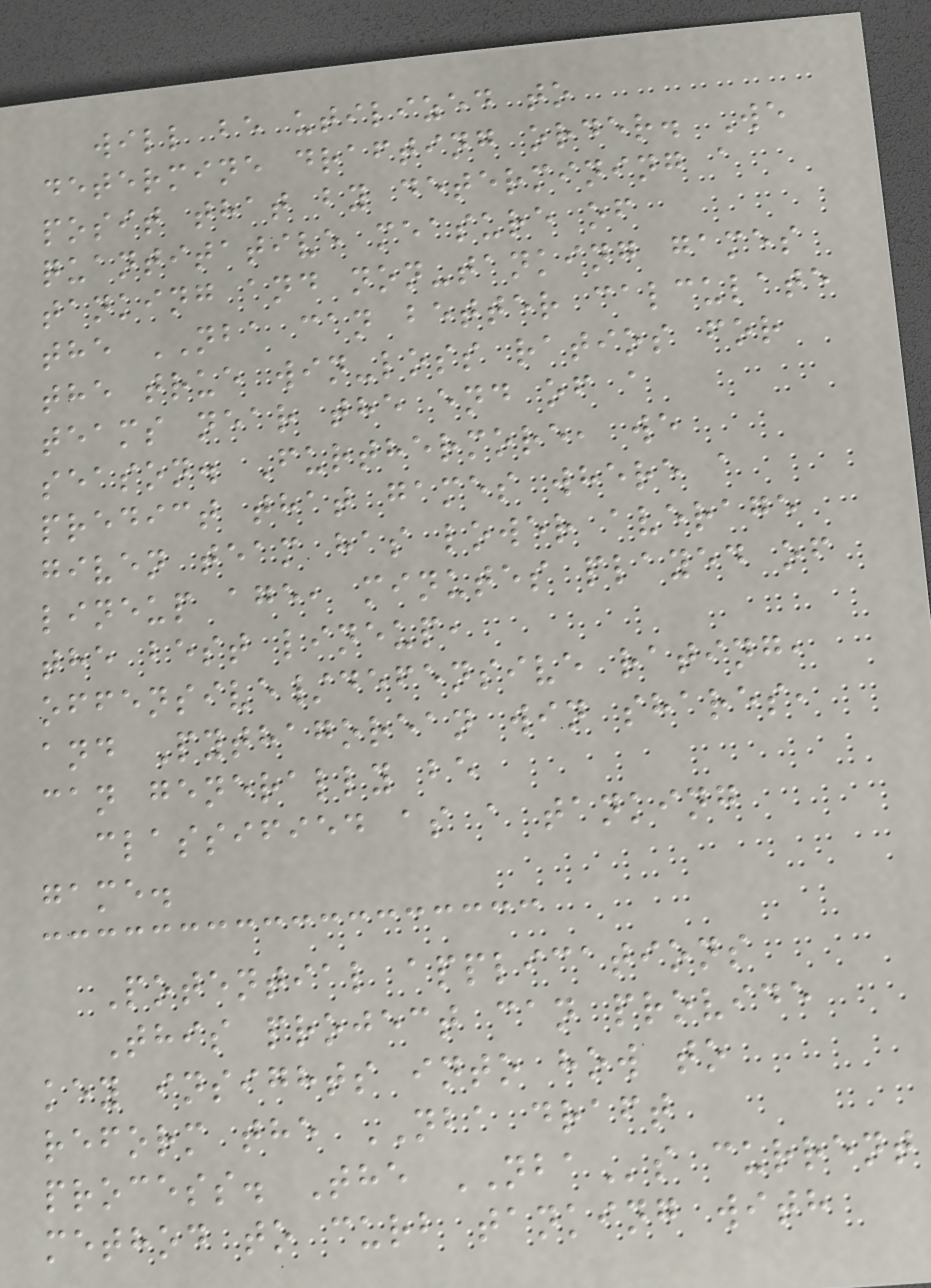will be utilized to
determine drafting order. We
posit that by determining a
quantitative measure of
tanking and non-tanking games
the NBA can better calculate
the true win-loss ratios for
teams near the end of a
season. Furthermore, we
predict that games where a
given team has lower average
lineup age, minutes played of
the best lineup,
offensive/defensive rating,
and Pythagorean win shares,
can generally be
classified as a tanking
game.
Potential applications
This project can provide
key insights into how to
reform the NBA draft
process. The NBAs current
method to curb tanking with
